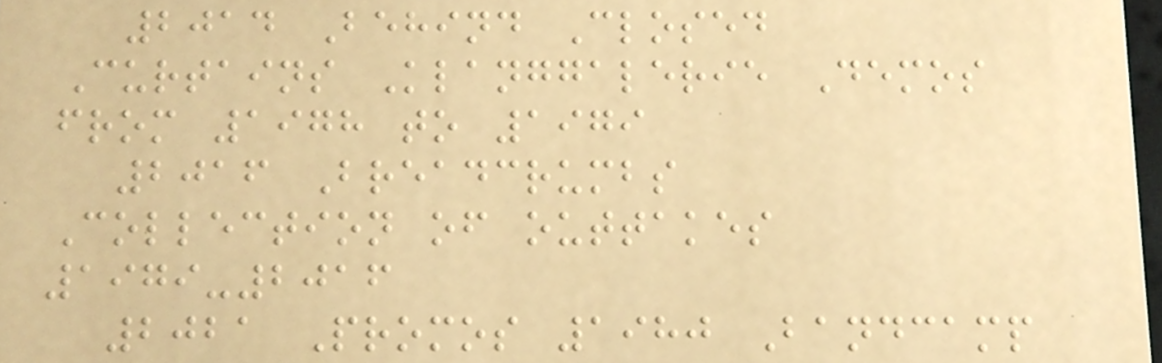2014 Behind Closed
Curtains Klanggalerie Demos
from 1978 to 1979
2016 Breadcrumbs
Collection of outtakes
1979-2016
2021 Promos 1980 Bandcamp
